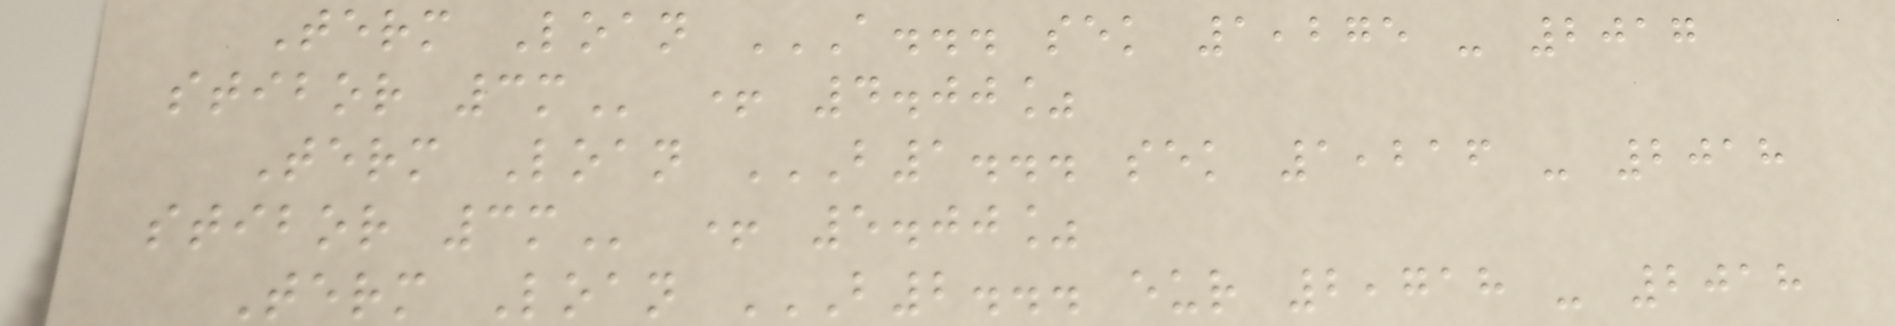Term Loan A... SEK 1,275 - 2017
STIBOR 3M + 4.00%
Term Loan B1... SEK 1,216 - 2018
STIBOR 3M + 5.00%
Term Loan B2... EUR 2,718 - 2018
